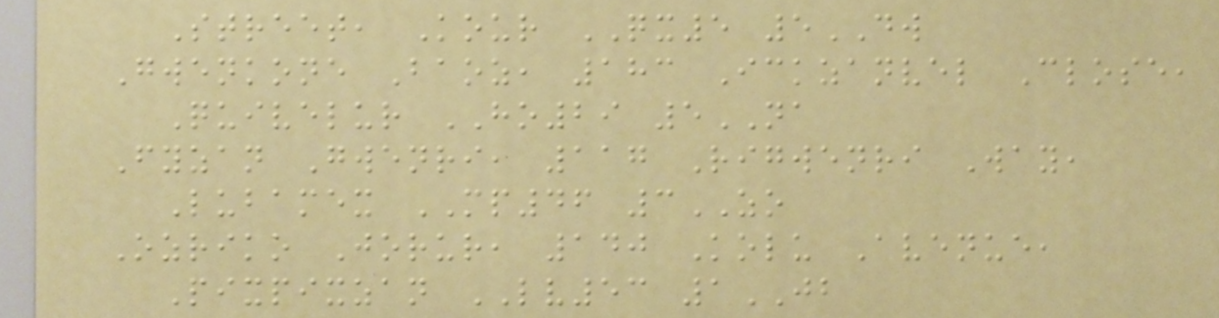Street, Kour QX5 5DW
Gwenkone Baoz, 183 Ickzanvel Close,
Quivelur HO29 5NA
Fyzan Gwenri, 117 Rigwenri Way,
Lubamex MP46 3ZO
Ozriko Jorur, 140 Kolu Avenue,
Pixpixzan LV53 1JB
